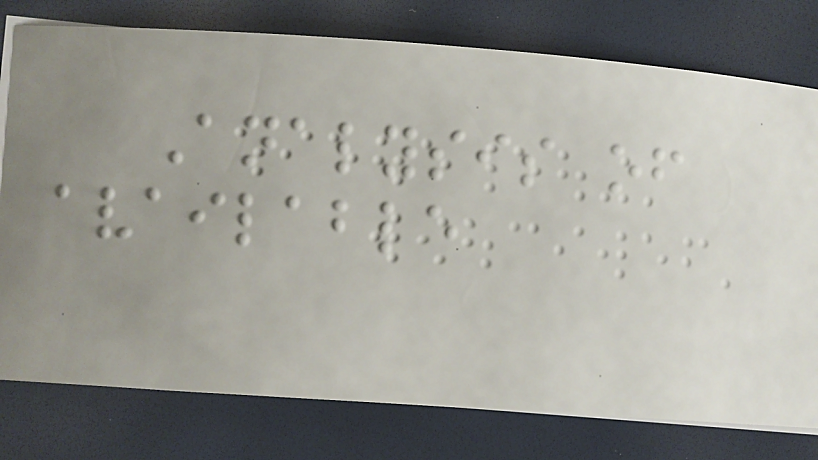Analysis of
available
